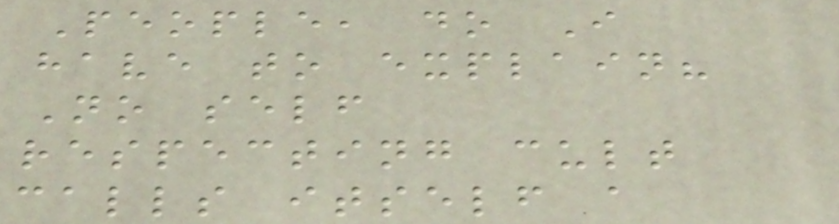People, do I
have to explain?
No self
respecting cult
calls itself a
